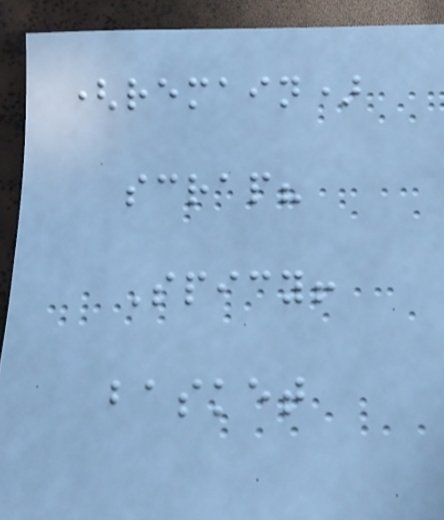(remain)
scrap?
Spicy!
basket
